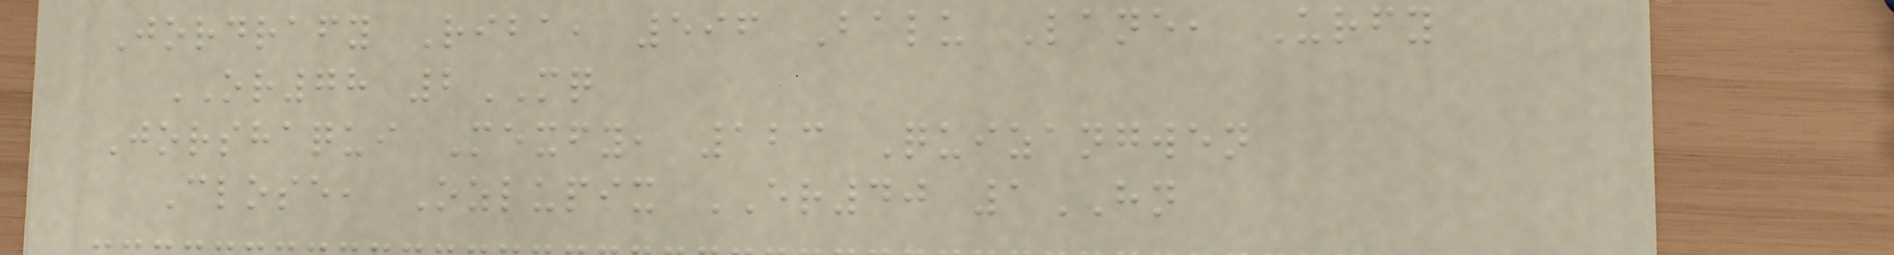Jordrafy Riba, 596 Balu Lane, Urfy
OR78 2MQ
Jorshaqui Mexfy, 123 Quizangwen
Close, Ozlupix ER40 1HN
